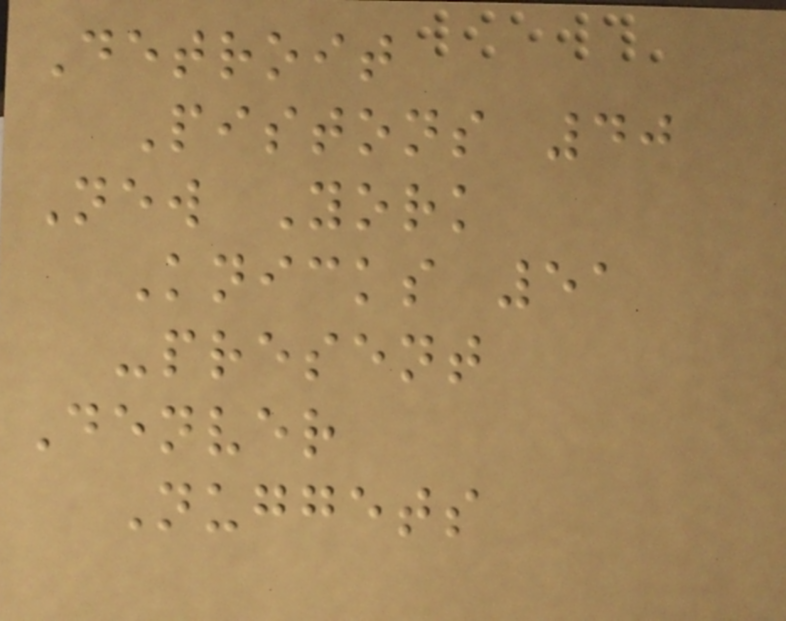Detroit
Pistons 40
New York
Knicks 51
-present
Denver
Nuggets
